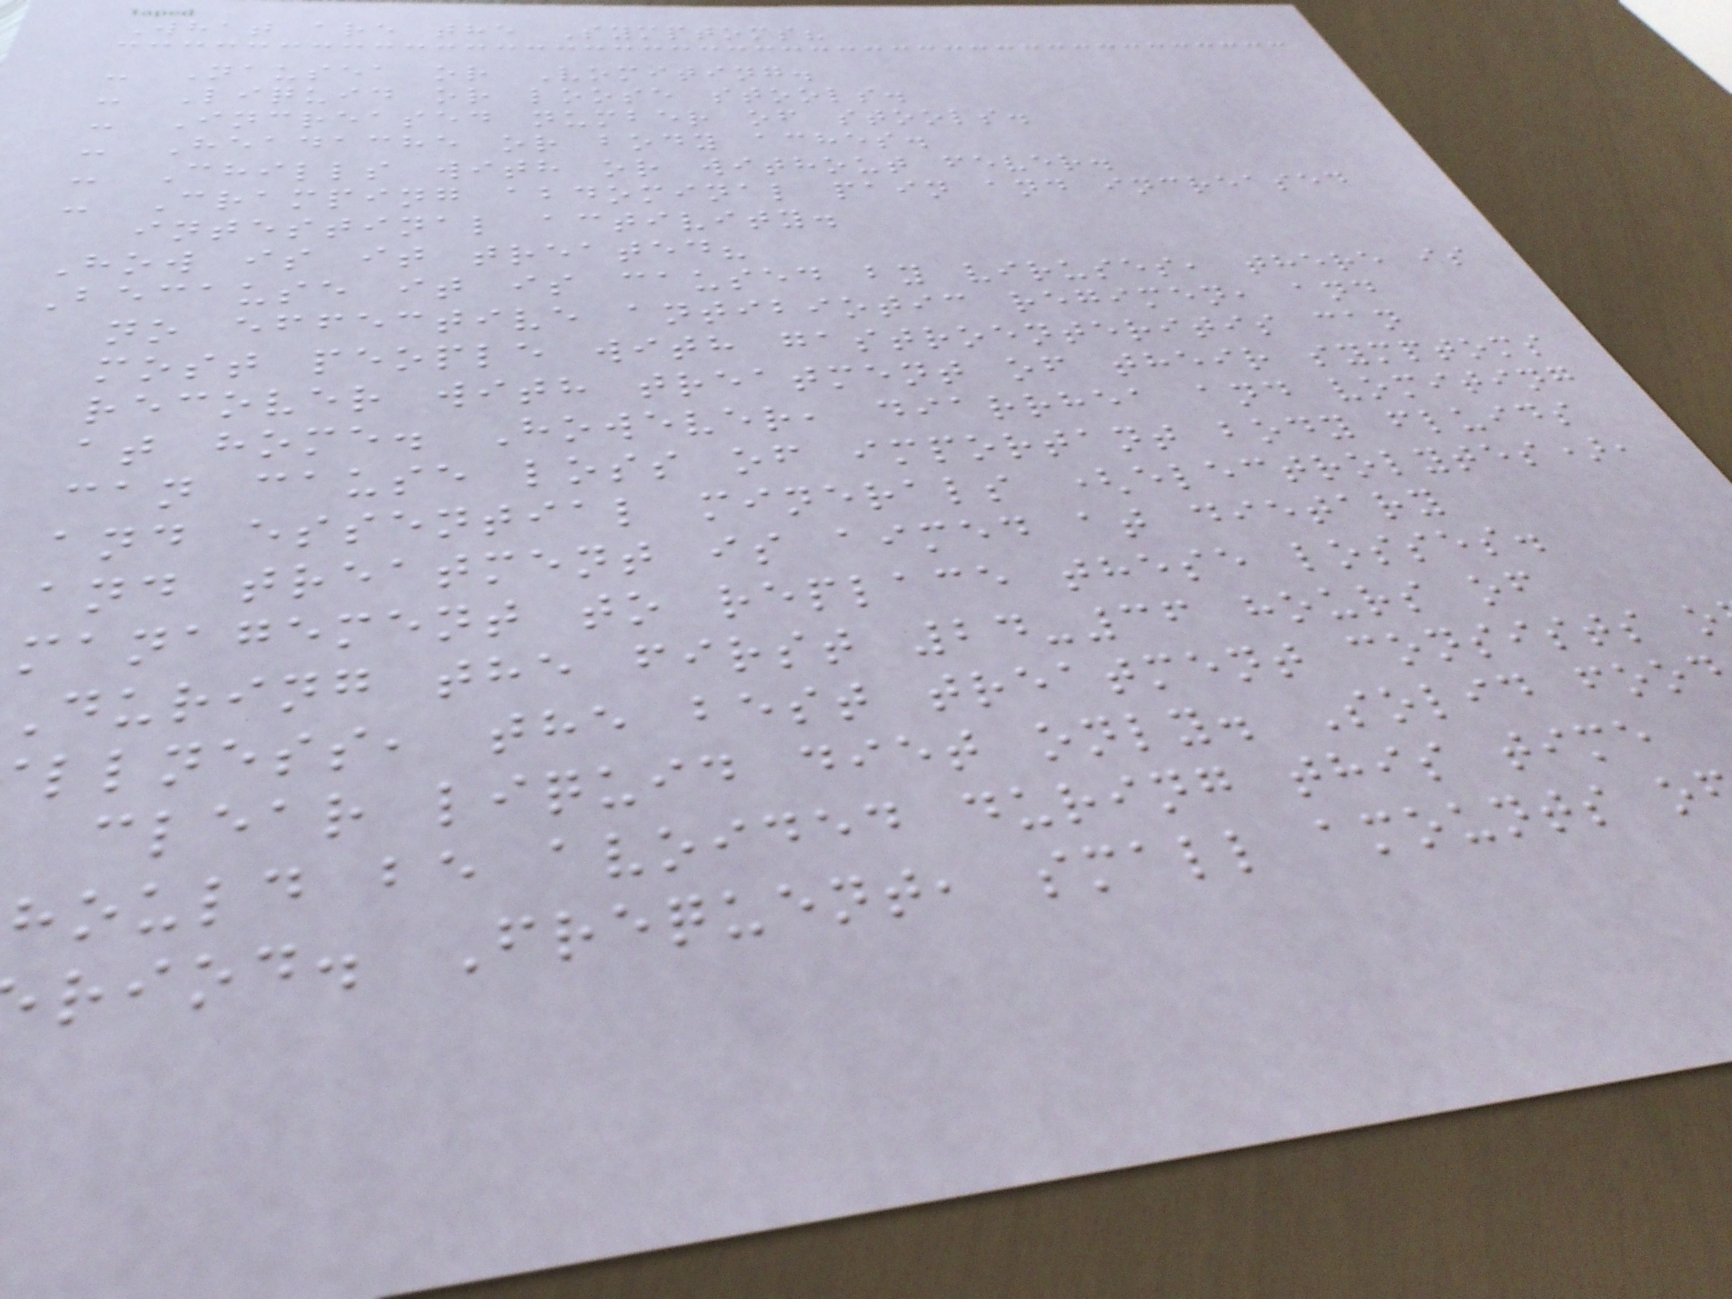What are the Symptoms?
- Nausea or Vomiting.
- Liquid or loose stools.
- Increased number of stools.
- Headache or body aches.
- Chills with or without fever.
- Cramping abdominal pain and increased
intestinal activity.
How is it treated?
Because it is caused by viruses, there is
no effective antibiotic regimen, and
most people with gastroenteritis can
recover with treatment of their symptoms
at home. However, diarrhea and vomiting
can cause loss of important body fluids
and essential minerals (electrolytes),
and treatment is aimed at dietary
management to replace these losses.
during the first 24-36 hours of
llness, the best treatment consists o
clear liquid diet only. Solid food
hould be avoided during this time
riod. Frequent, small amounts o
